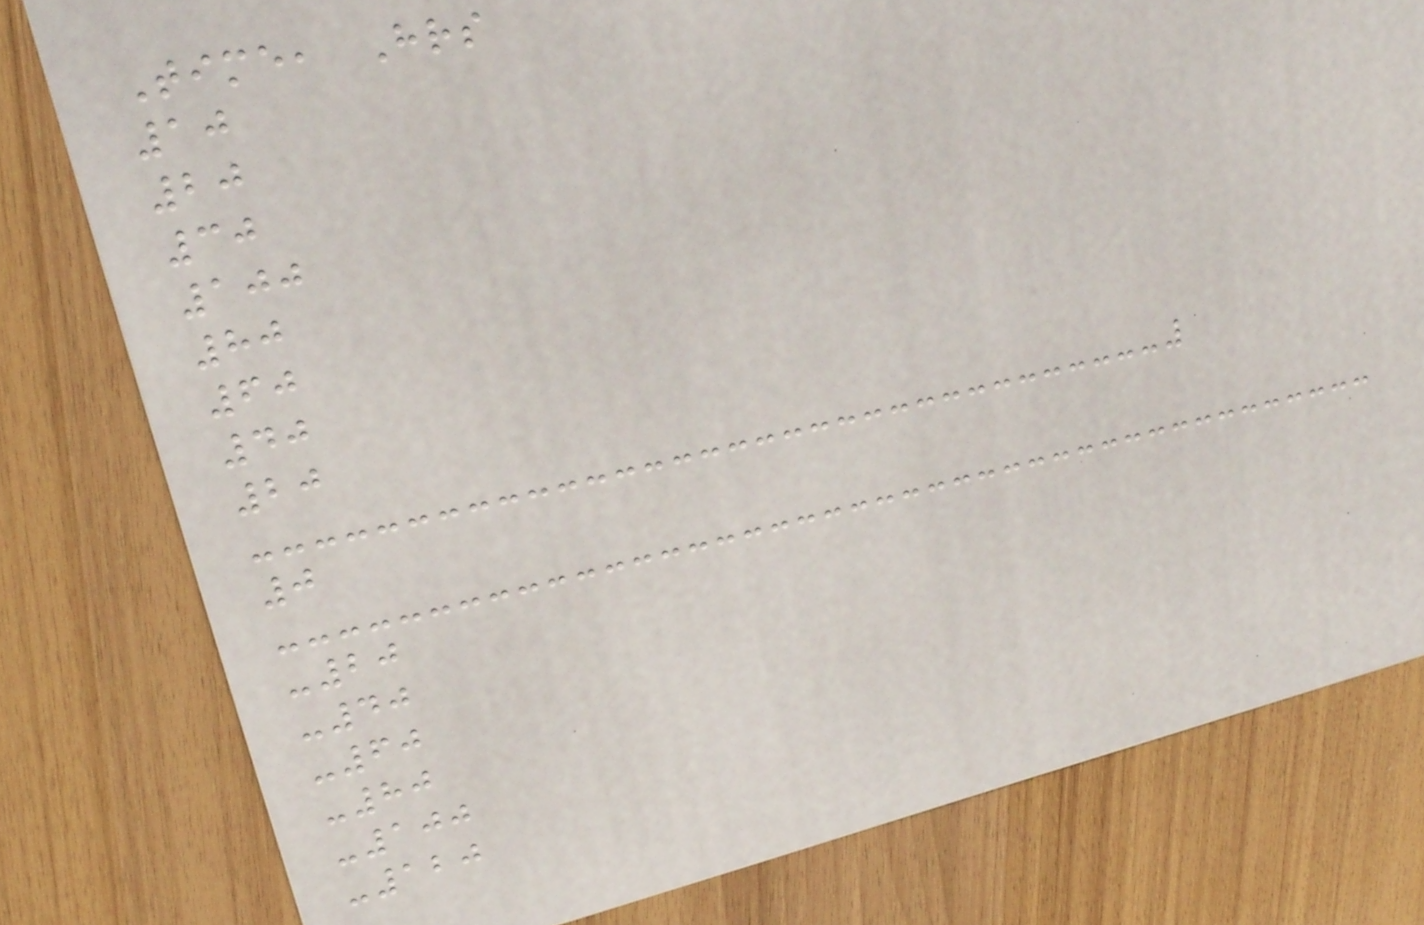Time, Hrs
10
20
30
100
80
60
40
20
0
-20
-40
-60
-80
-100
-120
